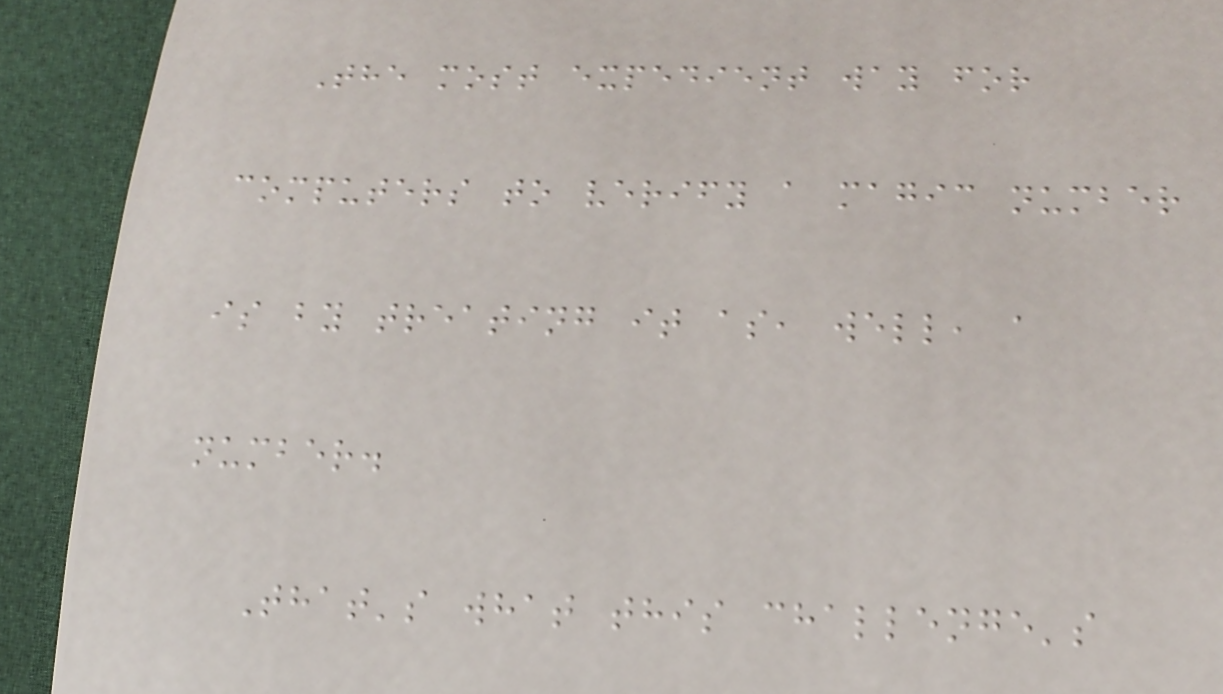The most expedient way for
computers to verify a magic number
is by treating it as, well, a
number.
That's what this challenge's
